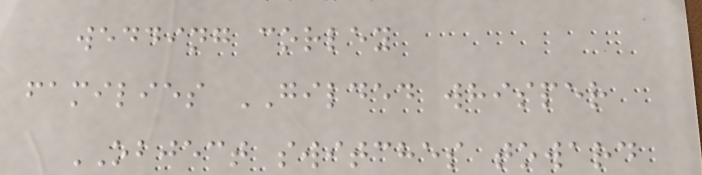wedding corley
families GILDED whisper
OBJECT switches toward
